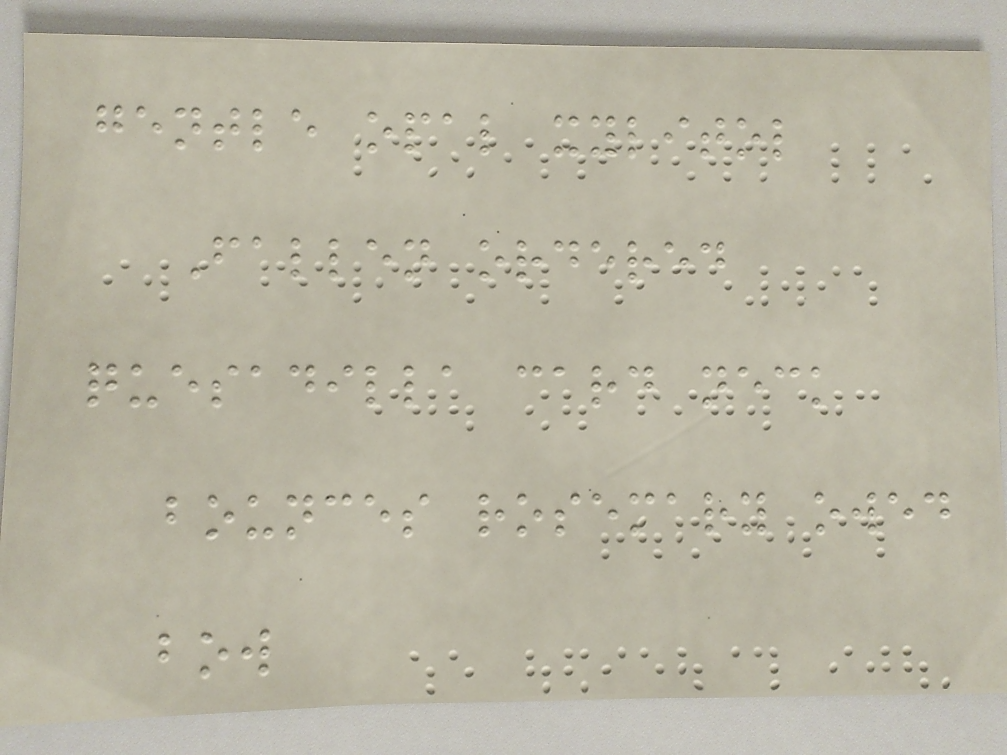gentle opal xylitol
Fallen ordered
quesadilla card neck
bounces rosemary owed
bow
